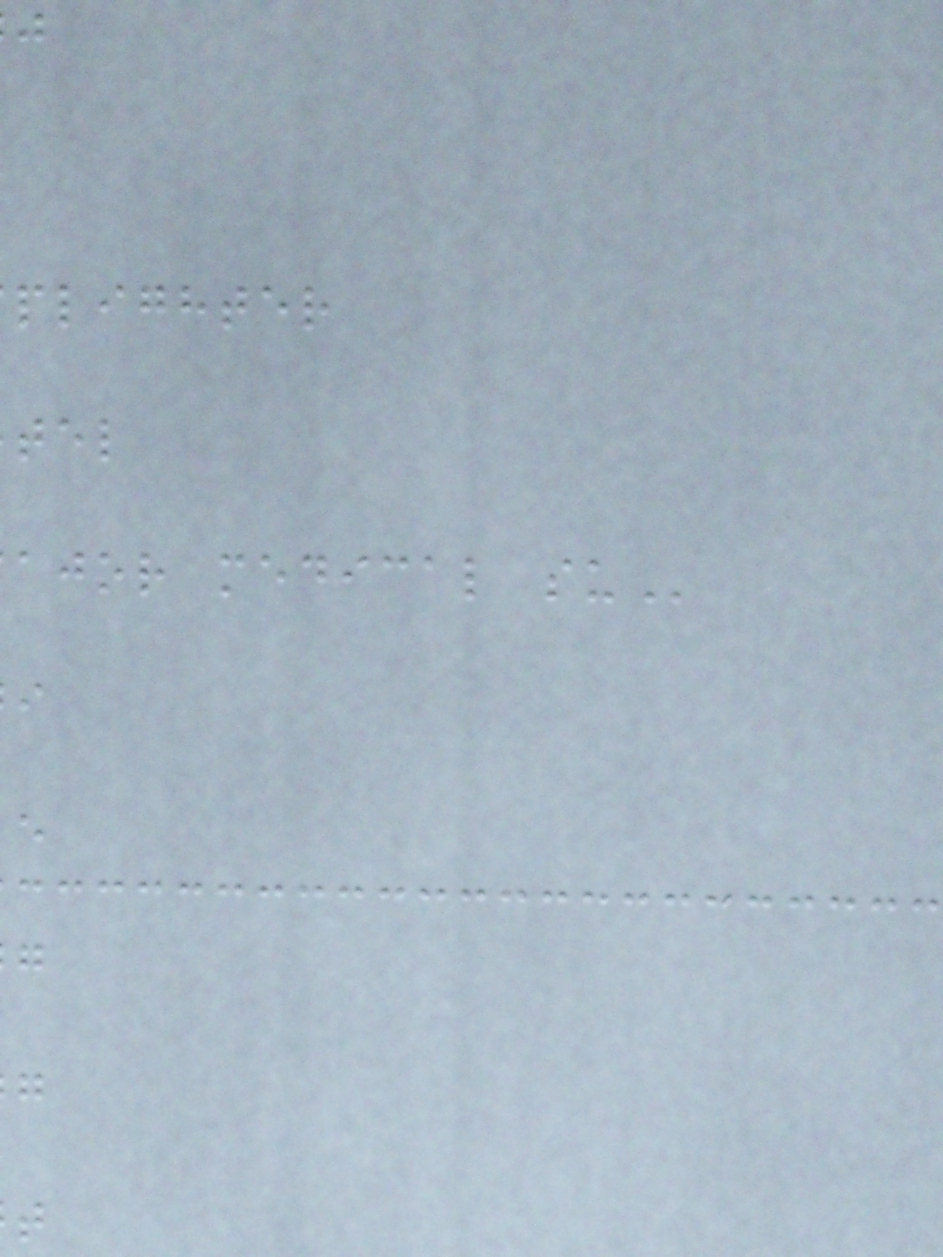plighter
ajor medical
